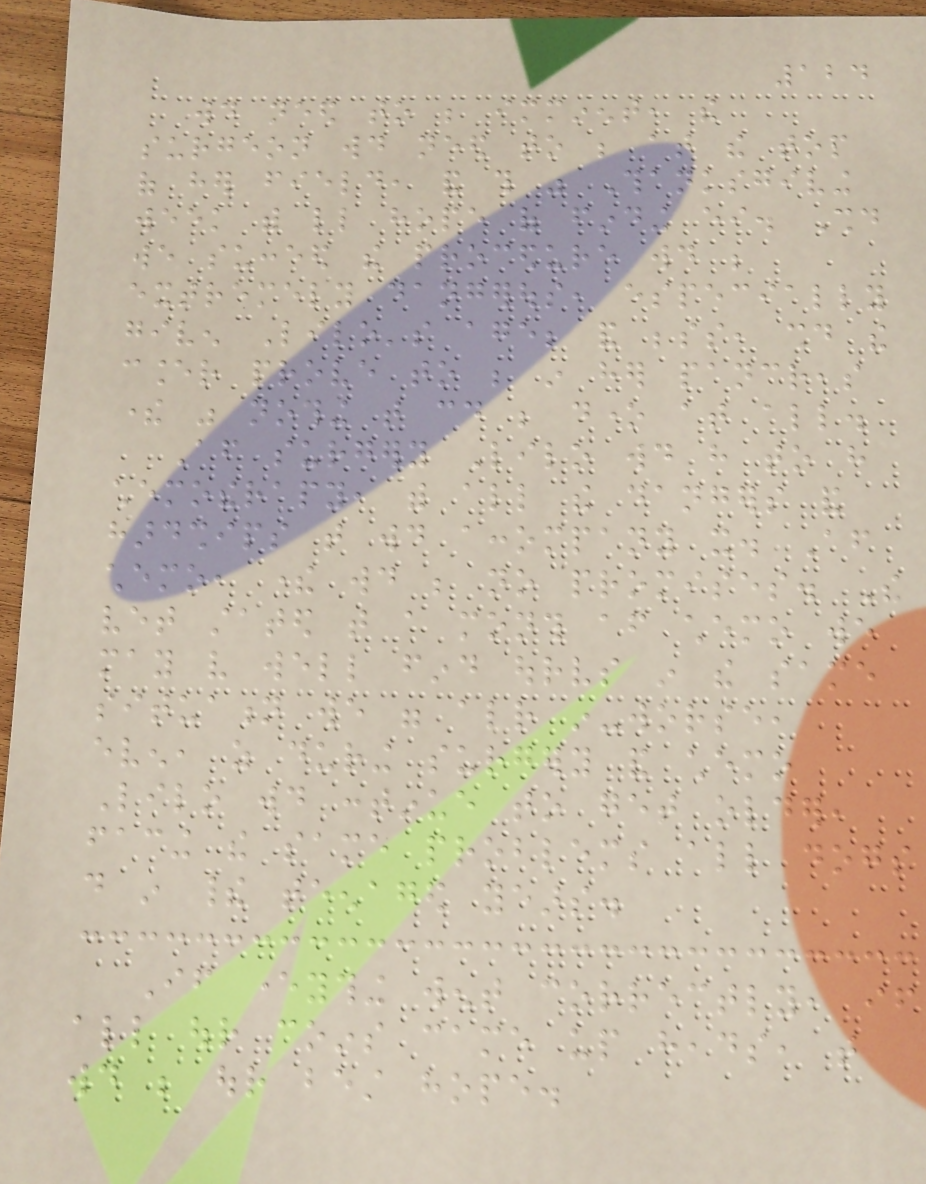124
would need to be imminent, the
surgeon would need to be at the top
of her field, and this was Thanksgiving
week with little hope of finding either. Should
we succeed the procedure would be
extremely dangerous, especially
given Lilo's age; and besides, should the
cancer prove to be in her pancreas
there was nothing that could be done at all.
After surgery Lilo would have to have
chemotherapy, with all the dangers and
hardships that would accompany it. After
chemo, there would be no promises. The
vet stated that a month after chemo we
may very well find ourselves in the same
situation we were already in-worse,
even, as during surgery and chemo
Lilo would continue to get older,
facing the same problems all dogs
do in their teenaged years.
If everything went correctly, if
all our coins came up heads, that
would be our best hope.
